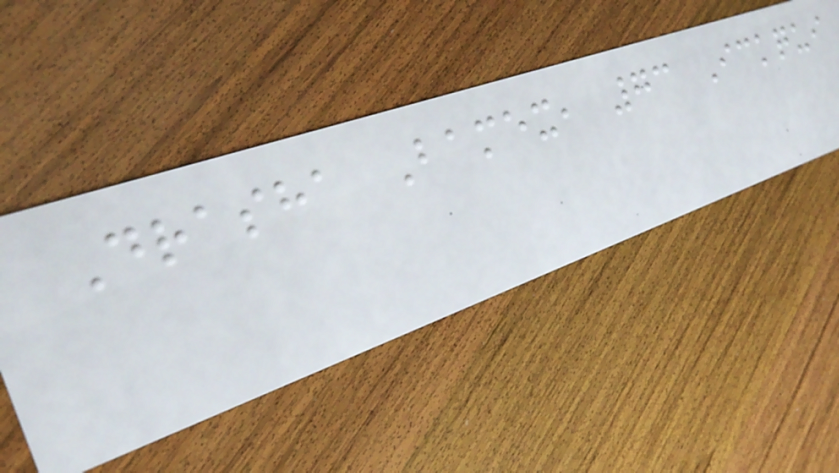Drasha Bamex, 73 Ickqui
